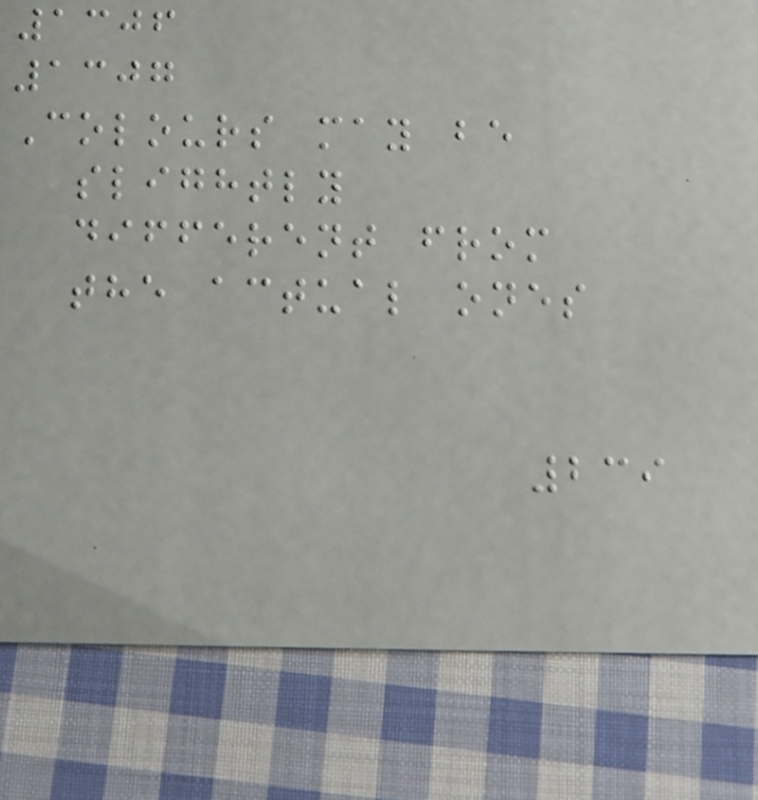1306
1307
Colours may be
slightly
different from
the actual ones
239
